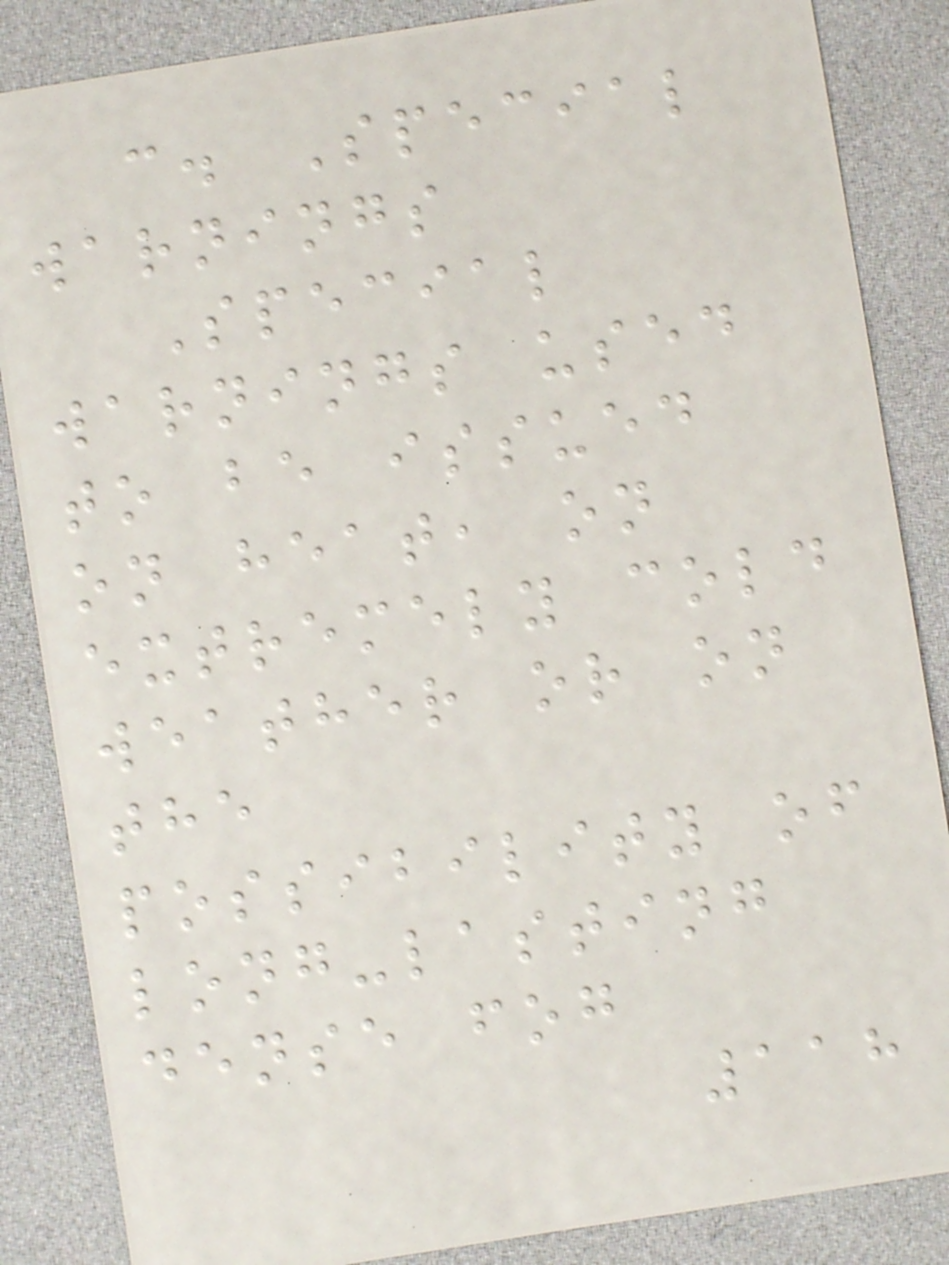c. Special
warnings
Special
warnings used
to be issued
on heat, on
extremely cold
weather or on
the
possibility of
long-lasting
dense fog
118
